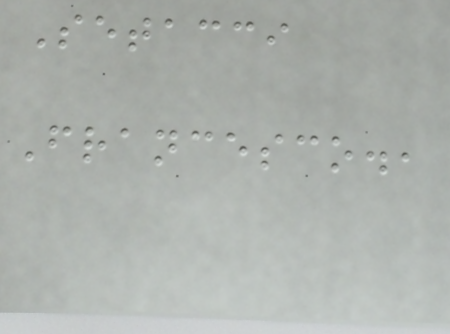Setacci
Francesco.,
